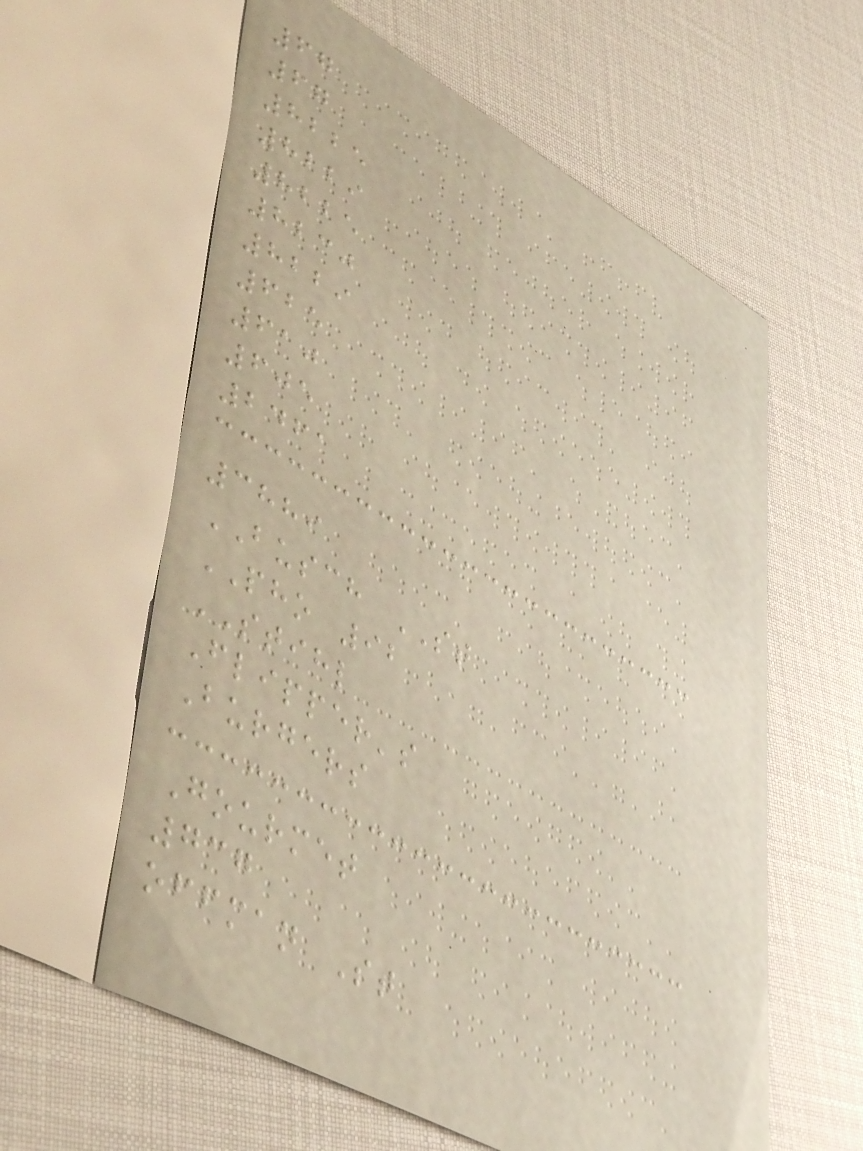67
67
8225
8229
8225
8230
8229
625
610
605
2461
3889
BUSCH ST
PHO 92
STIHL
Flipper's
Burgers
Gourmet
737
offman St
